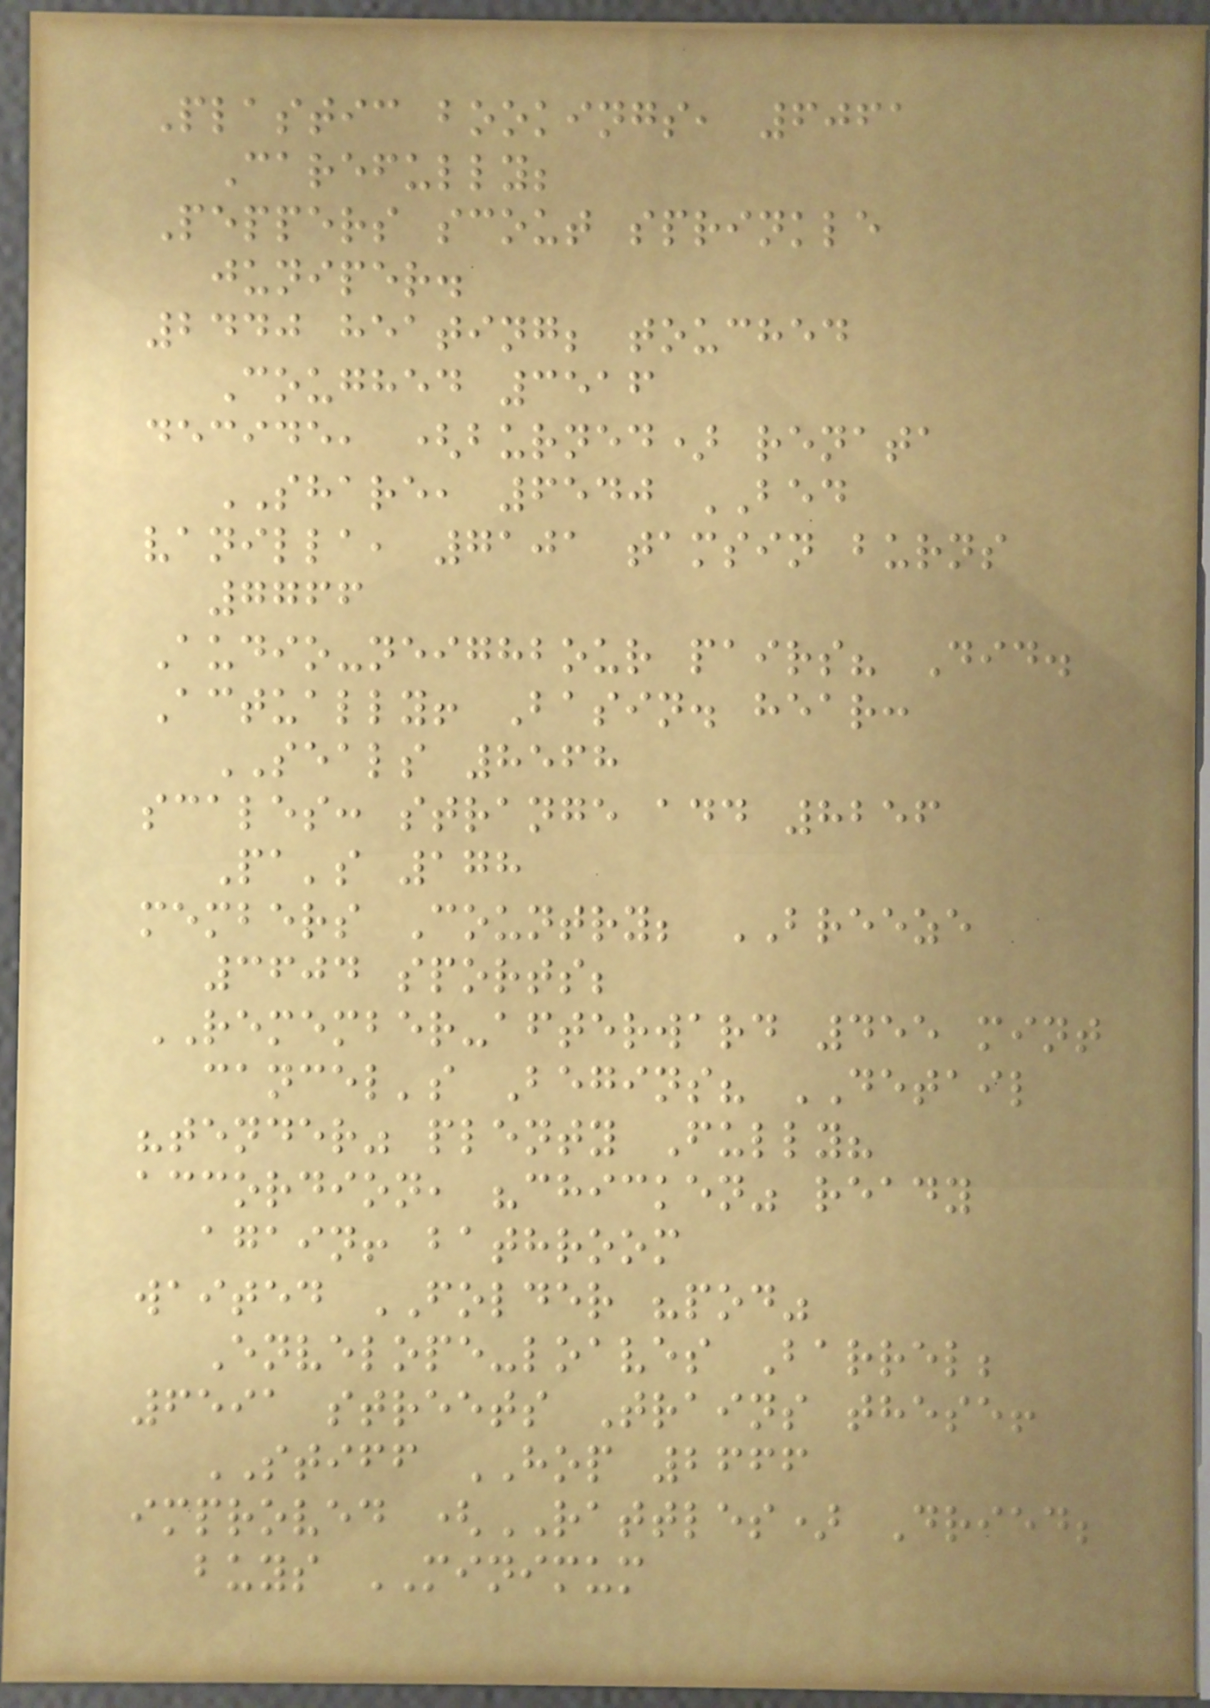Plastic bookings, 6061
Carefully;
Peppers scout sprinkle
juniper.
2440 heating; touched
Coughed 3516
decide, (burned) renata
SHARE, 6540 BED
vanilla, 7101 tamsin burns
7766
Audio-neighbour pairs? Did.
Actually! Basin. hear:
SEALS 8568
scales: strange add 8256
Pa's 178
members Country; BREEZE
3604 sports;
REMEMBER-afterward 455 mint
cancel's Begins? DETAIL
"tender" plenty Fully?
accordion, "chicken" ready
again! bathroom
waited FOLDER "pod"
Envelope-loaves Barrel;
6591 streets Trains these!
STIFF HOP 2666
improved (RATTLES) Dried;
buys MINIMUM
